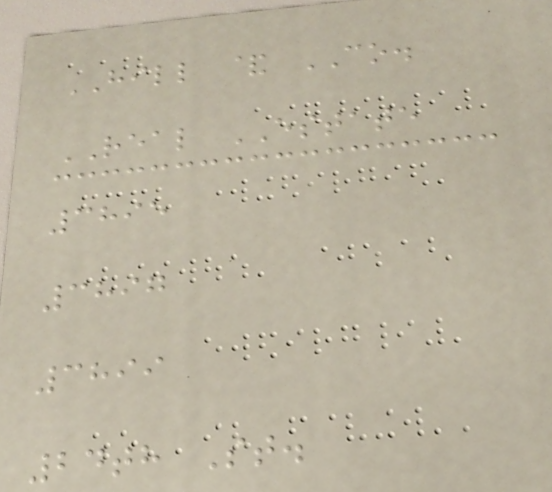HILL & CO.
REAL ESTATE
3895
3897
3899
24th St.
